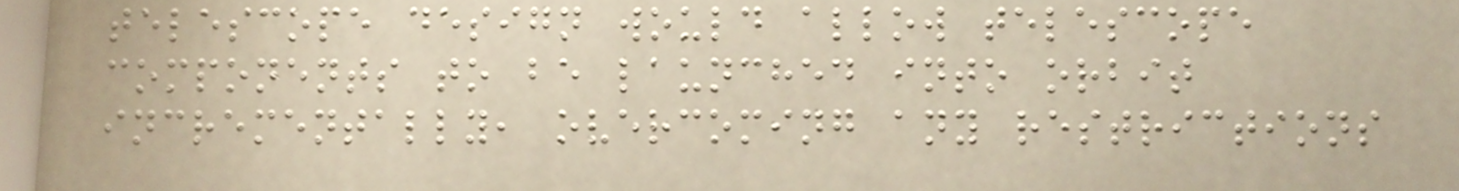telescope design would allow telescope
components to be launched into orbit
incrementally, overcoming any restrictions
